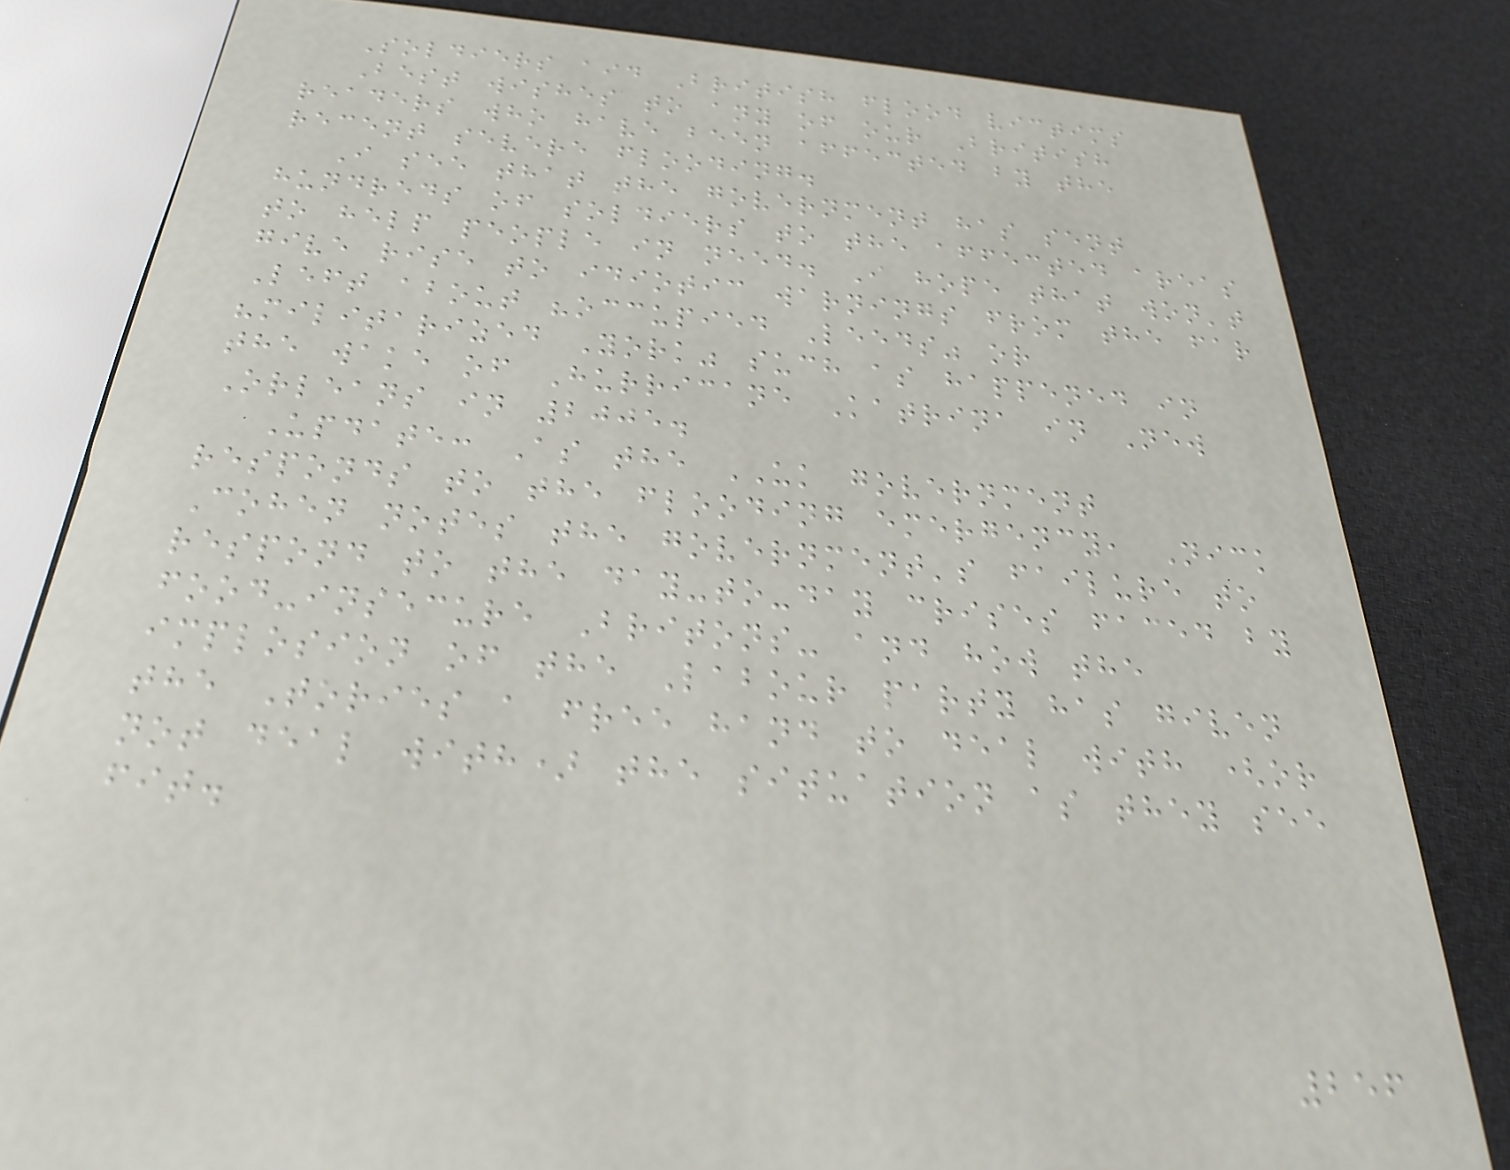Soldiers aid British flood victims
Best wishes to any of our British
readers who have been affected by the
recent severe flooding.
I see that the government has sent
hundreds of soldiers to the affected areas
to help people in need. I hope that won't
give rise to idiotic warnings from the far
Left about "occupied Leeds" or
"militarized York" such as happened in
the wake of Hurricane Katrina in New
Orleans in 2005.
Update: As the UK government
responds to the flooding emergency, Nick
Cohen notes the government's failure to
respond to the day-to-day crises faced by
food-insecure Britons- and how the
implosion of the Labour party has given
the Tories a free hand to deal with (or
not deal with) the situation as they see
fit.
256
